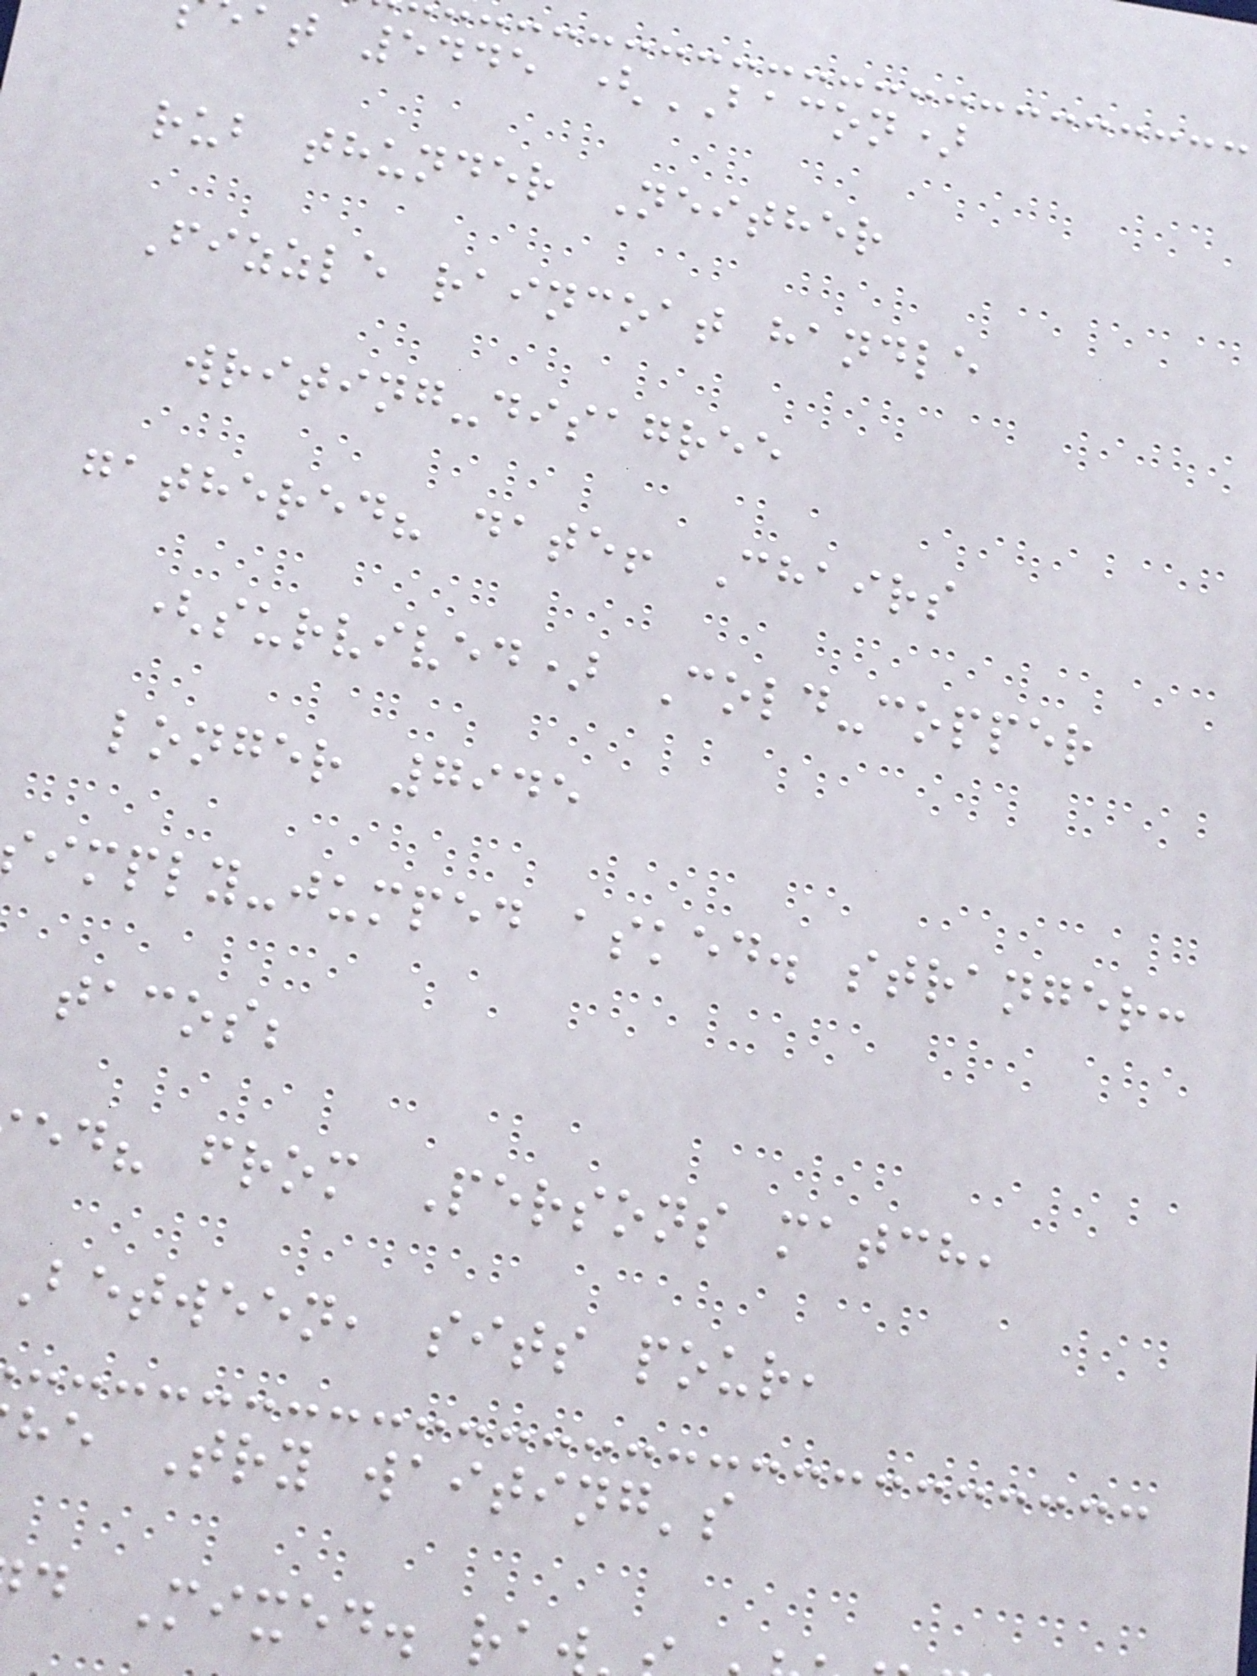at 5445 (BACON)
rub thunder Neither
Fizzle raincoat handle
writing-disagree
gathered? date! Chairs
(survived) Cold-copper
longer 7945
imply-jumped asked. stranger:
tacos;
ed? from Persons match,
between, sits pour,
he Try waiting's
d Mixed. ra
